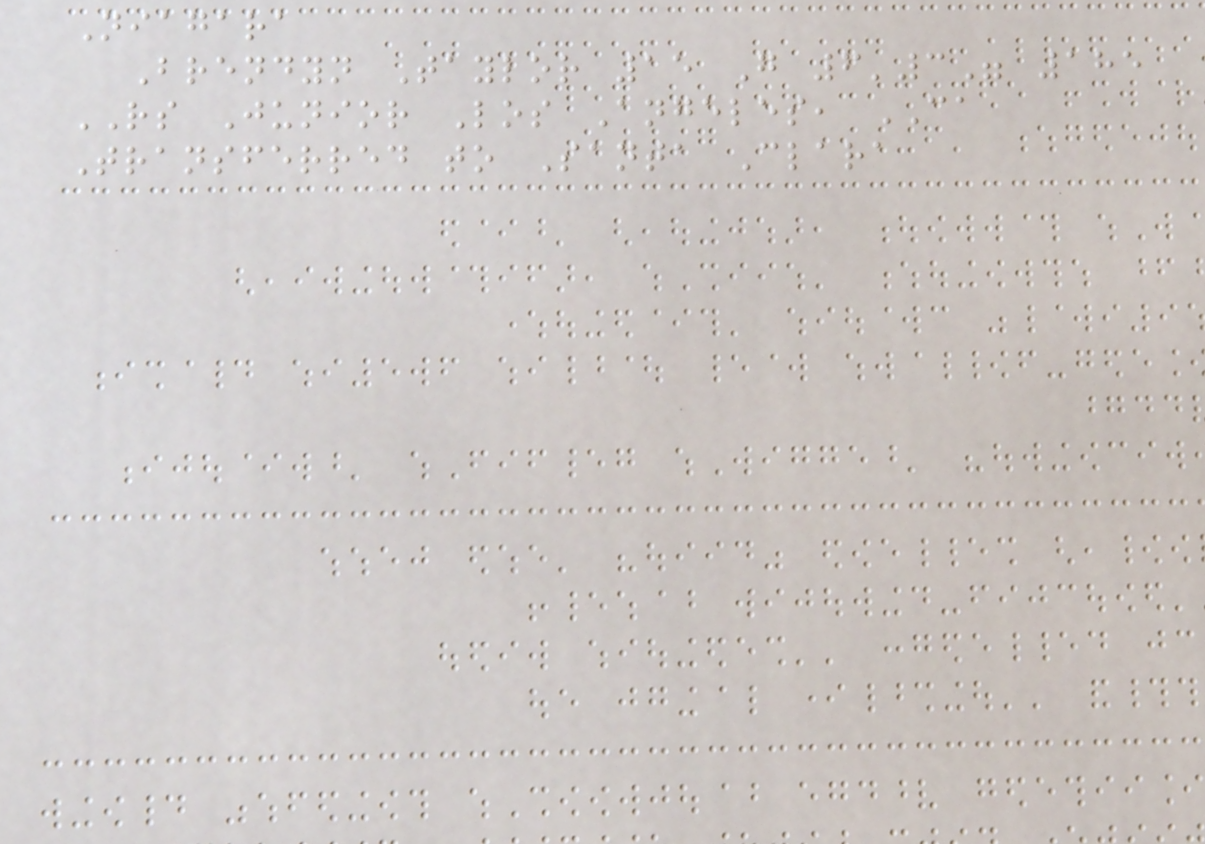Niagara
Brendyn Taylor 15 G 6'3" 185
RS Junior Los Angeles, CA
Transferred to Santa Clara
